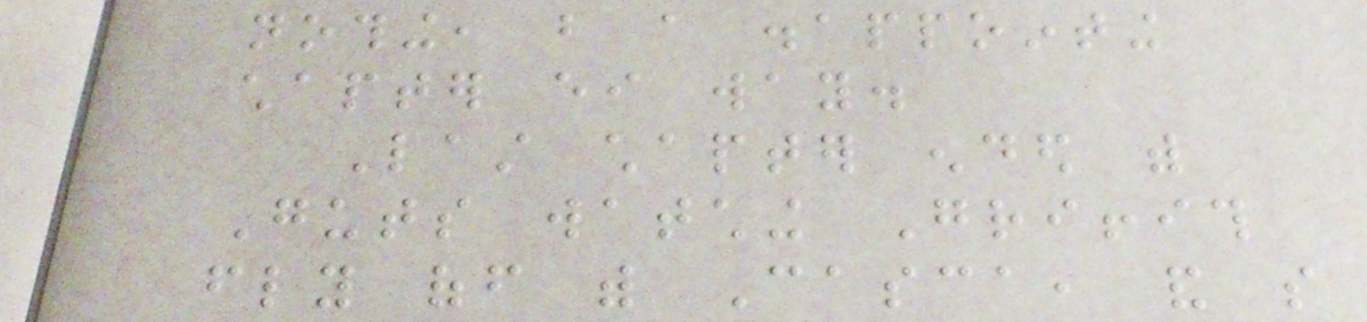nothing, but a disappointing
chapter either way.
Last chapter ended with
Guts watching Griffith
fly off with Casca, and so
